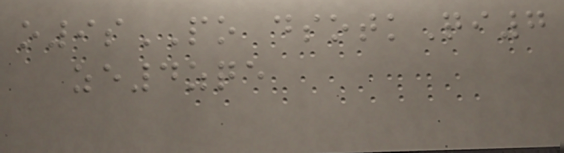o9sPO dsotkQi7
ze4zqe
